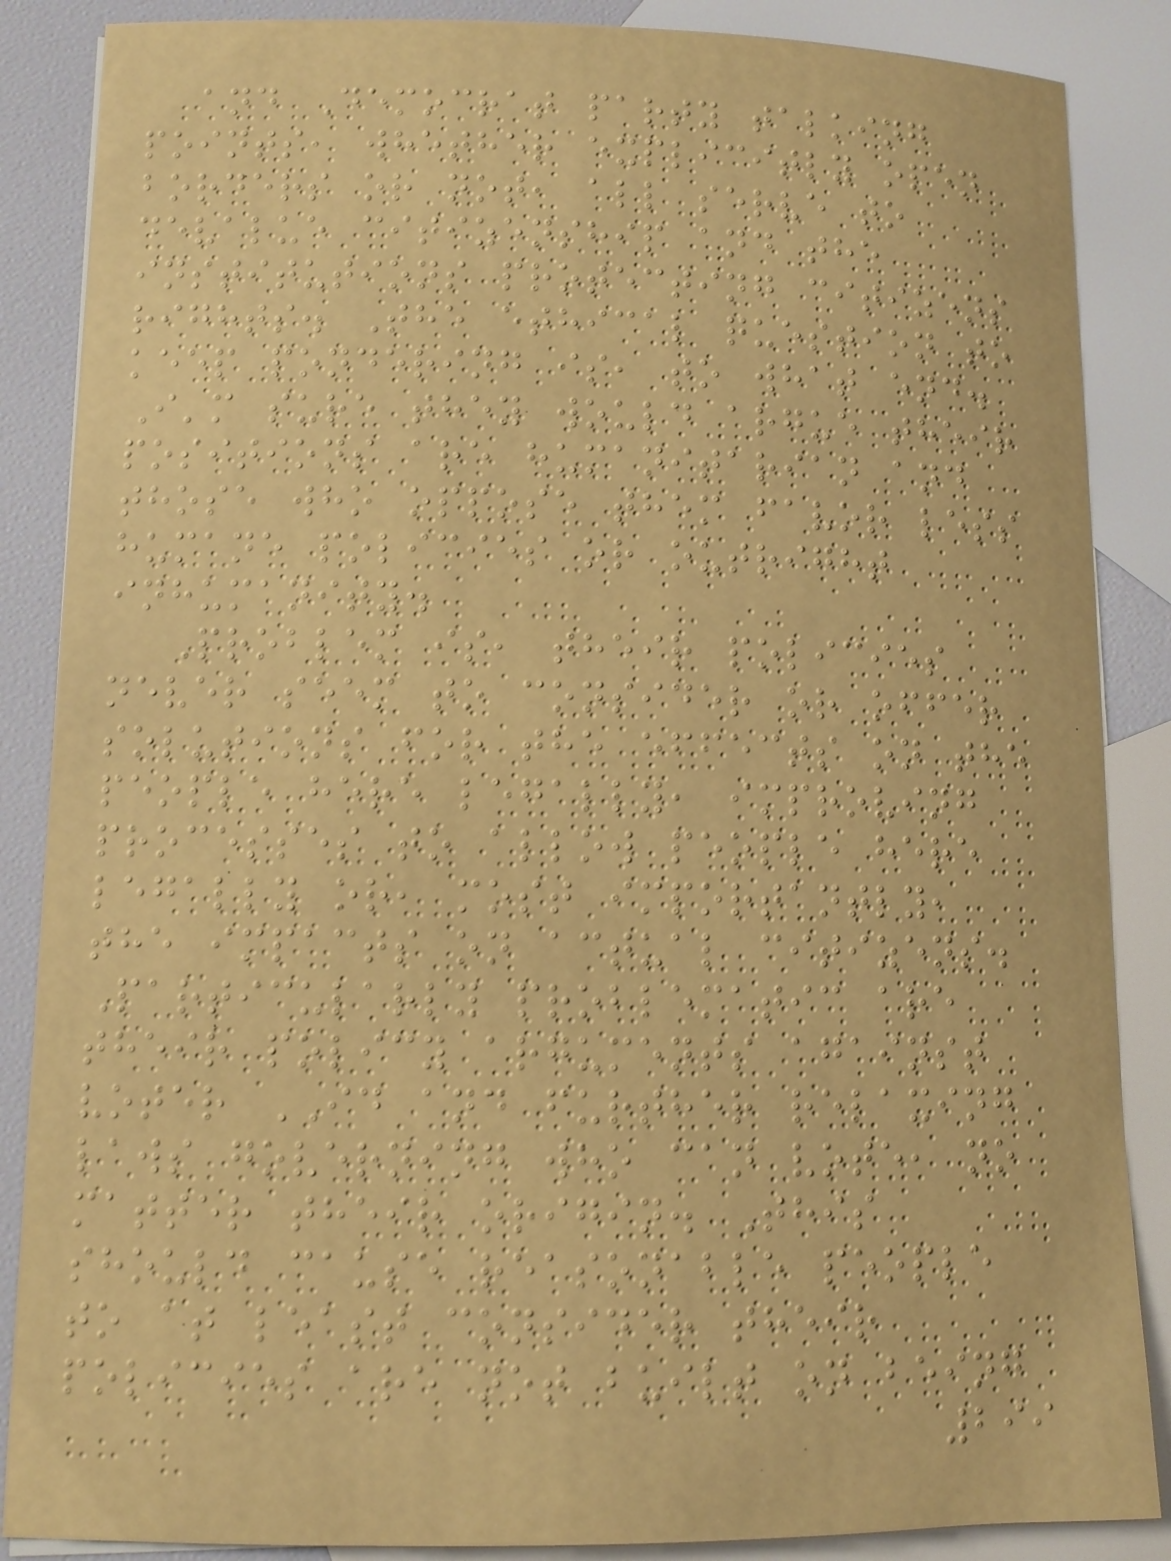and Democrat party talking
points, whether explicitly open
borders or not, all serve to
devalue citizenship and the
institutions protecting citizens
rights. The ethical question to
keep pondering is, to what end.
I'm sure they would argue their
positions are humanitarian and
those who oppose them favor less
humane policies or outright
inhumanity.
Problem is, their policies
never seem to consider or offer
solutions for the effects on the
people here legally, improving
processes to allow people here
legally or, most importantly,
the impacts on actual citizens.
Particularly problematic are
their policy arguments against
voter ID and further relaxing
laws governing who can vote, no
matter their origin. This
should cause reasonable people
to at least consider their
policies are not built on being
299
